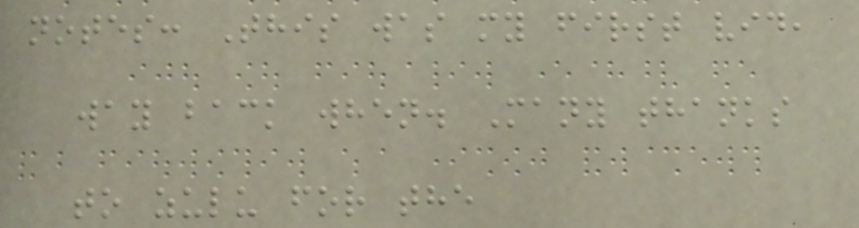notes: This was my first vid,
way back when. Many thanks
to zulu for the
